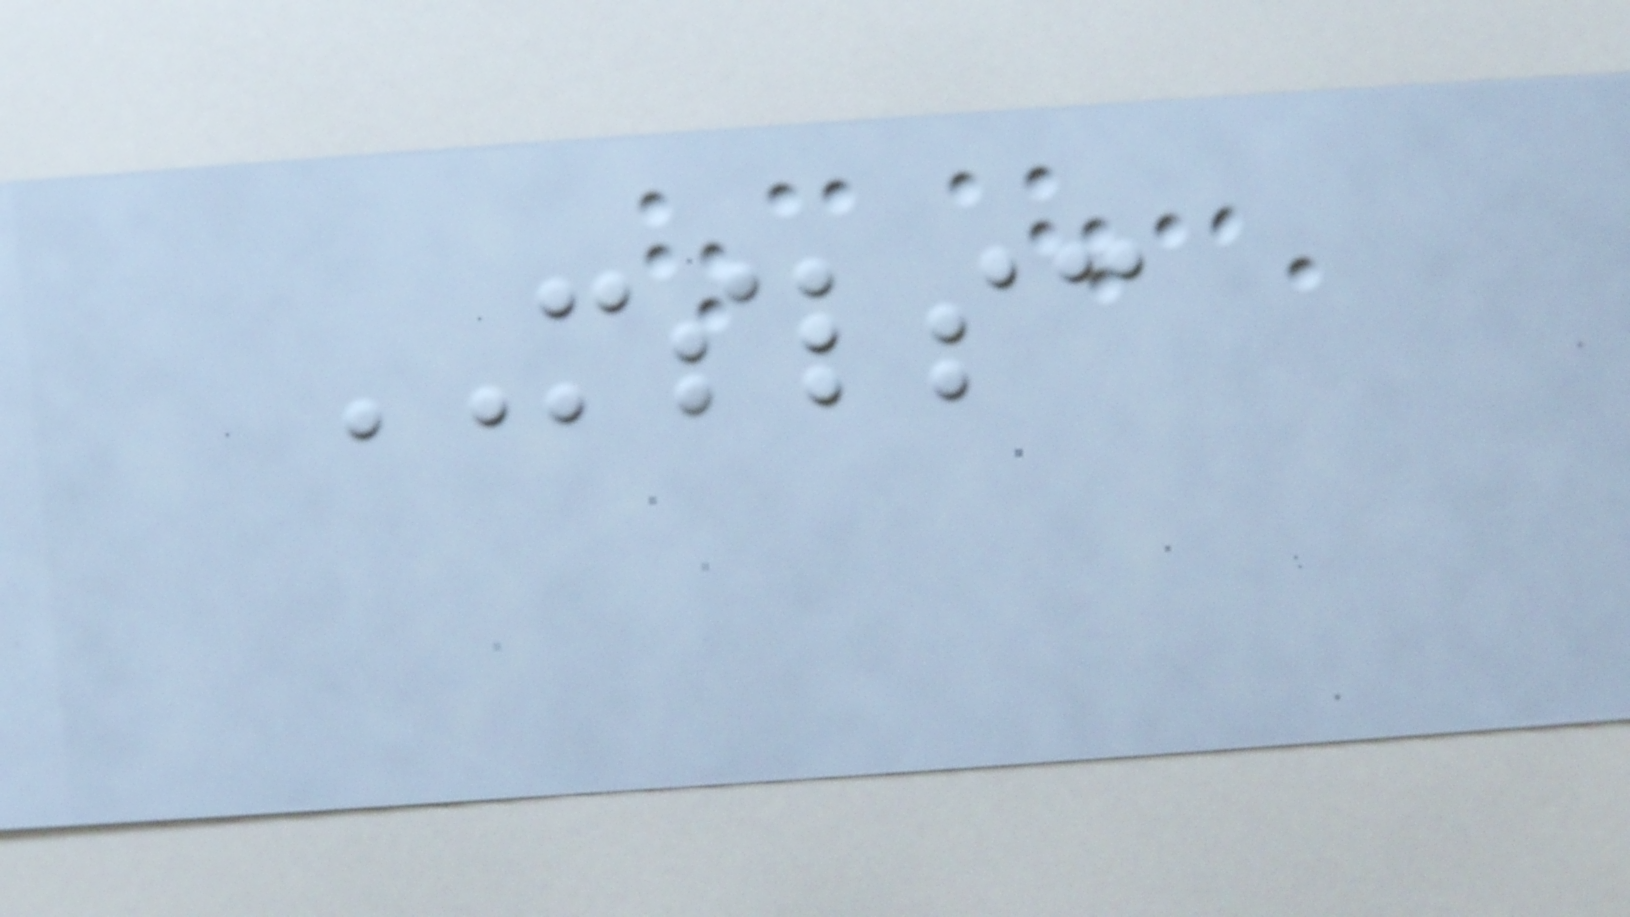MSLSC
